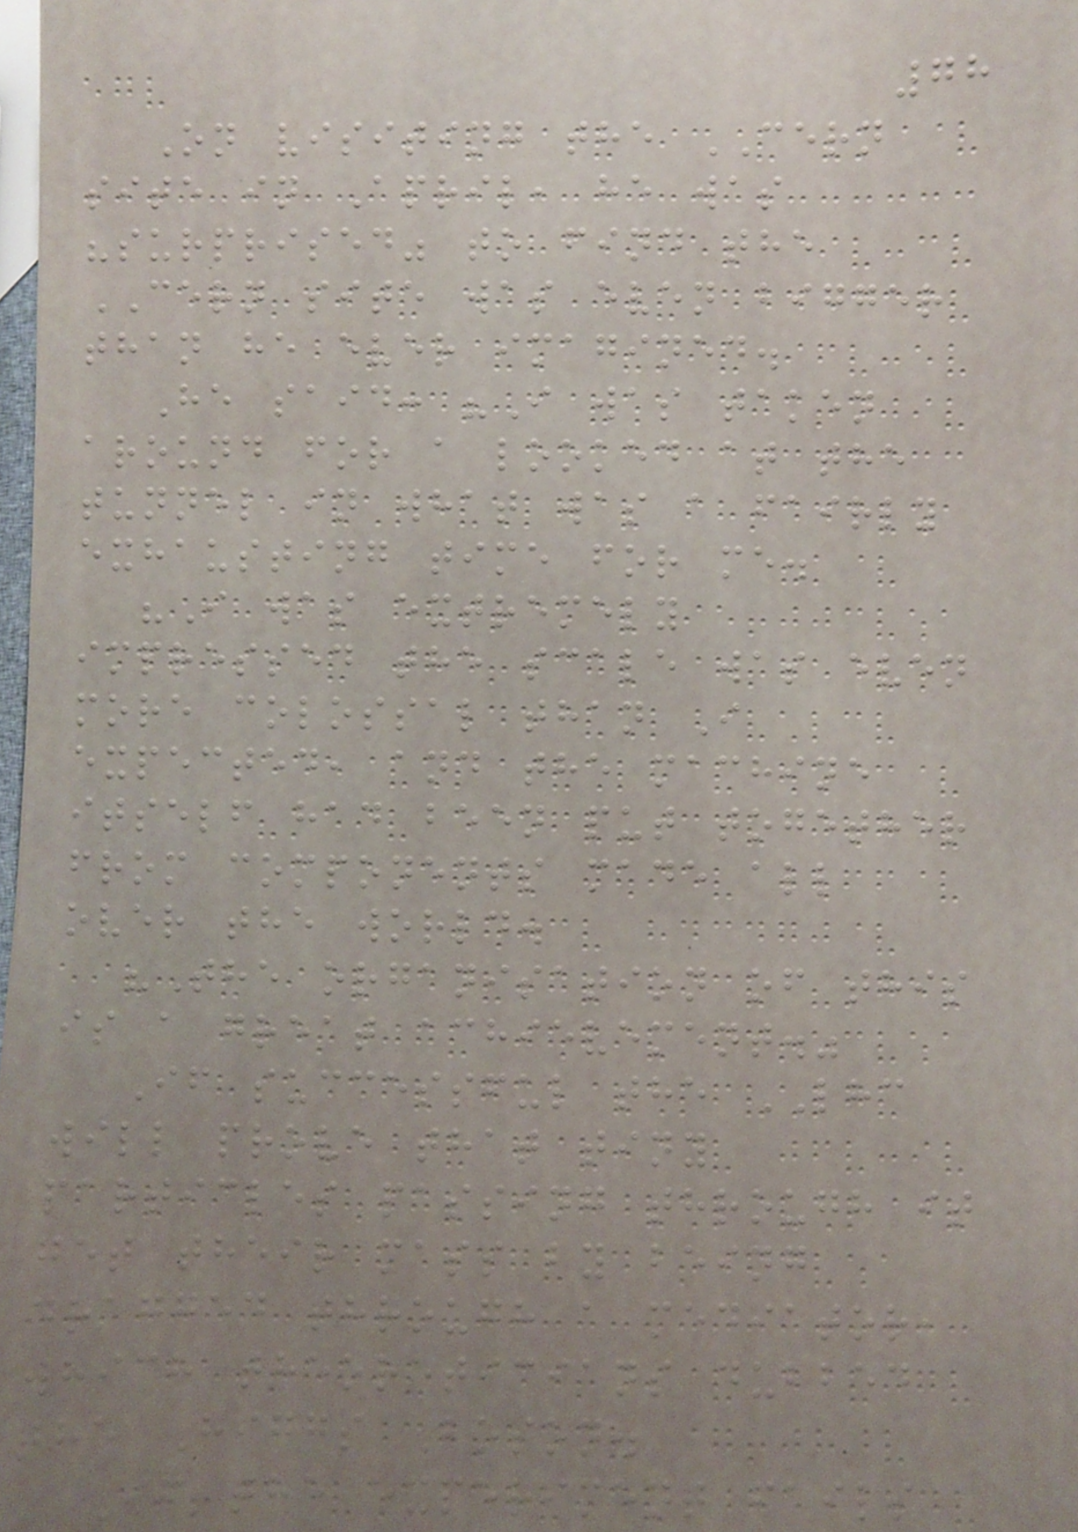78
On visiting the CERN
site in April, he was
"surprised" to find the
CERN site was even bigger
than he ever imagined.
He said: "I was taken
around for a looked at the
tunnel in what was a fairly
exhausting time for me.
"I was extremely
impressed the scale was even
more colossal than I
expected, and the machine
itself had been put together
from components made all
over the world.
"The organisation of this
is a great achievement."
If successful the LHC
will prove that tiny
particles passing through it
get their mass by being
dragged through a mediator,
which theoreticians dubbed
the Higgs Boson.
If the experiment fails
